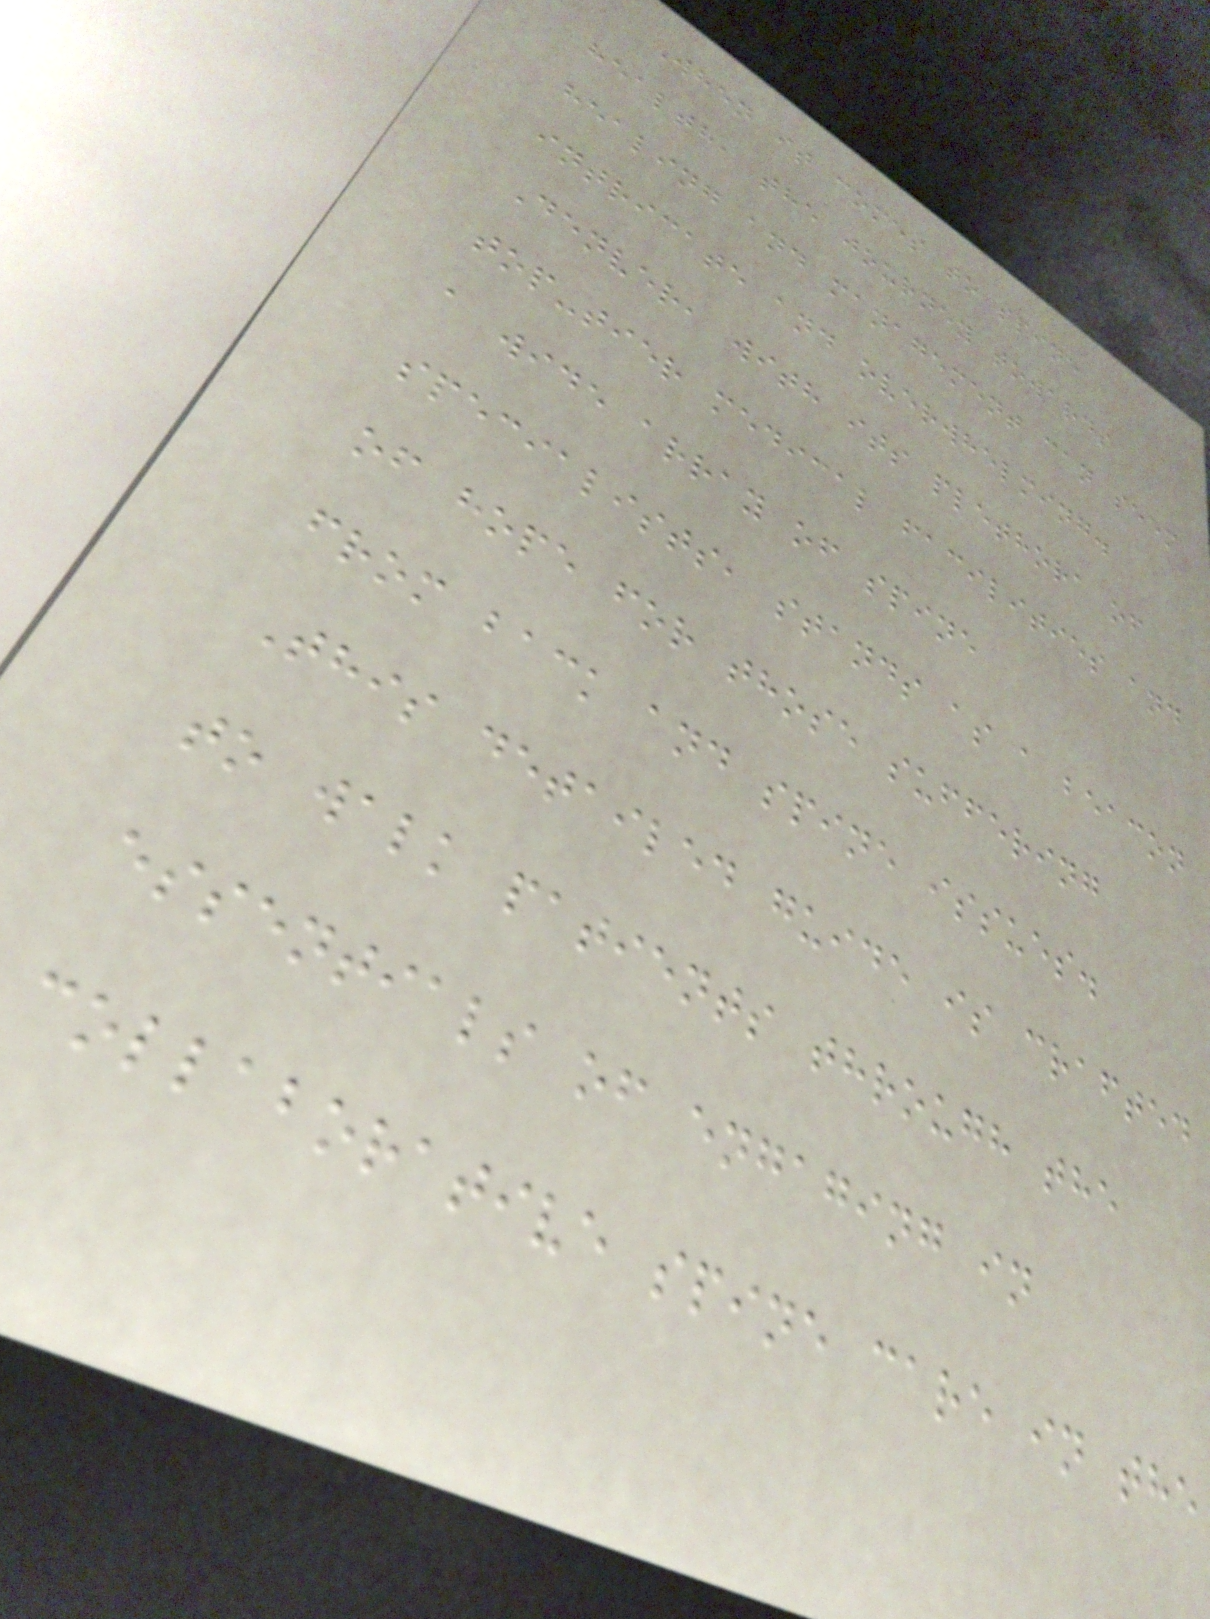When it comes to spine
health, the journey towards
healing and management can seem
intricate and overwhelming.
Denver, with its plethora of
top-tier medical facilities and
a wide array of spine
specialists, stands as a beacon
of hope for those suffering
from back and spine issues.
This detailed guide is crafted
to walk patients through the
essentials of engaging in
collaborative spine care in the
